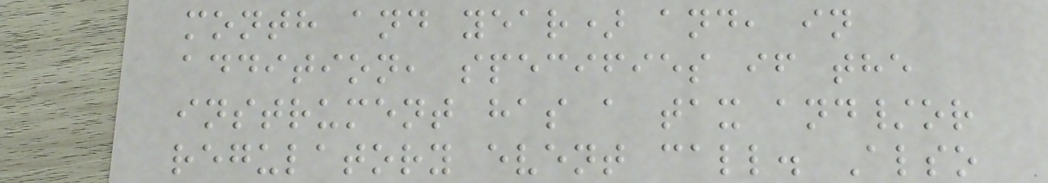month and year) and, in
addition, specifies if the
instrument has a tax and/or
regulatory event call. Also
